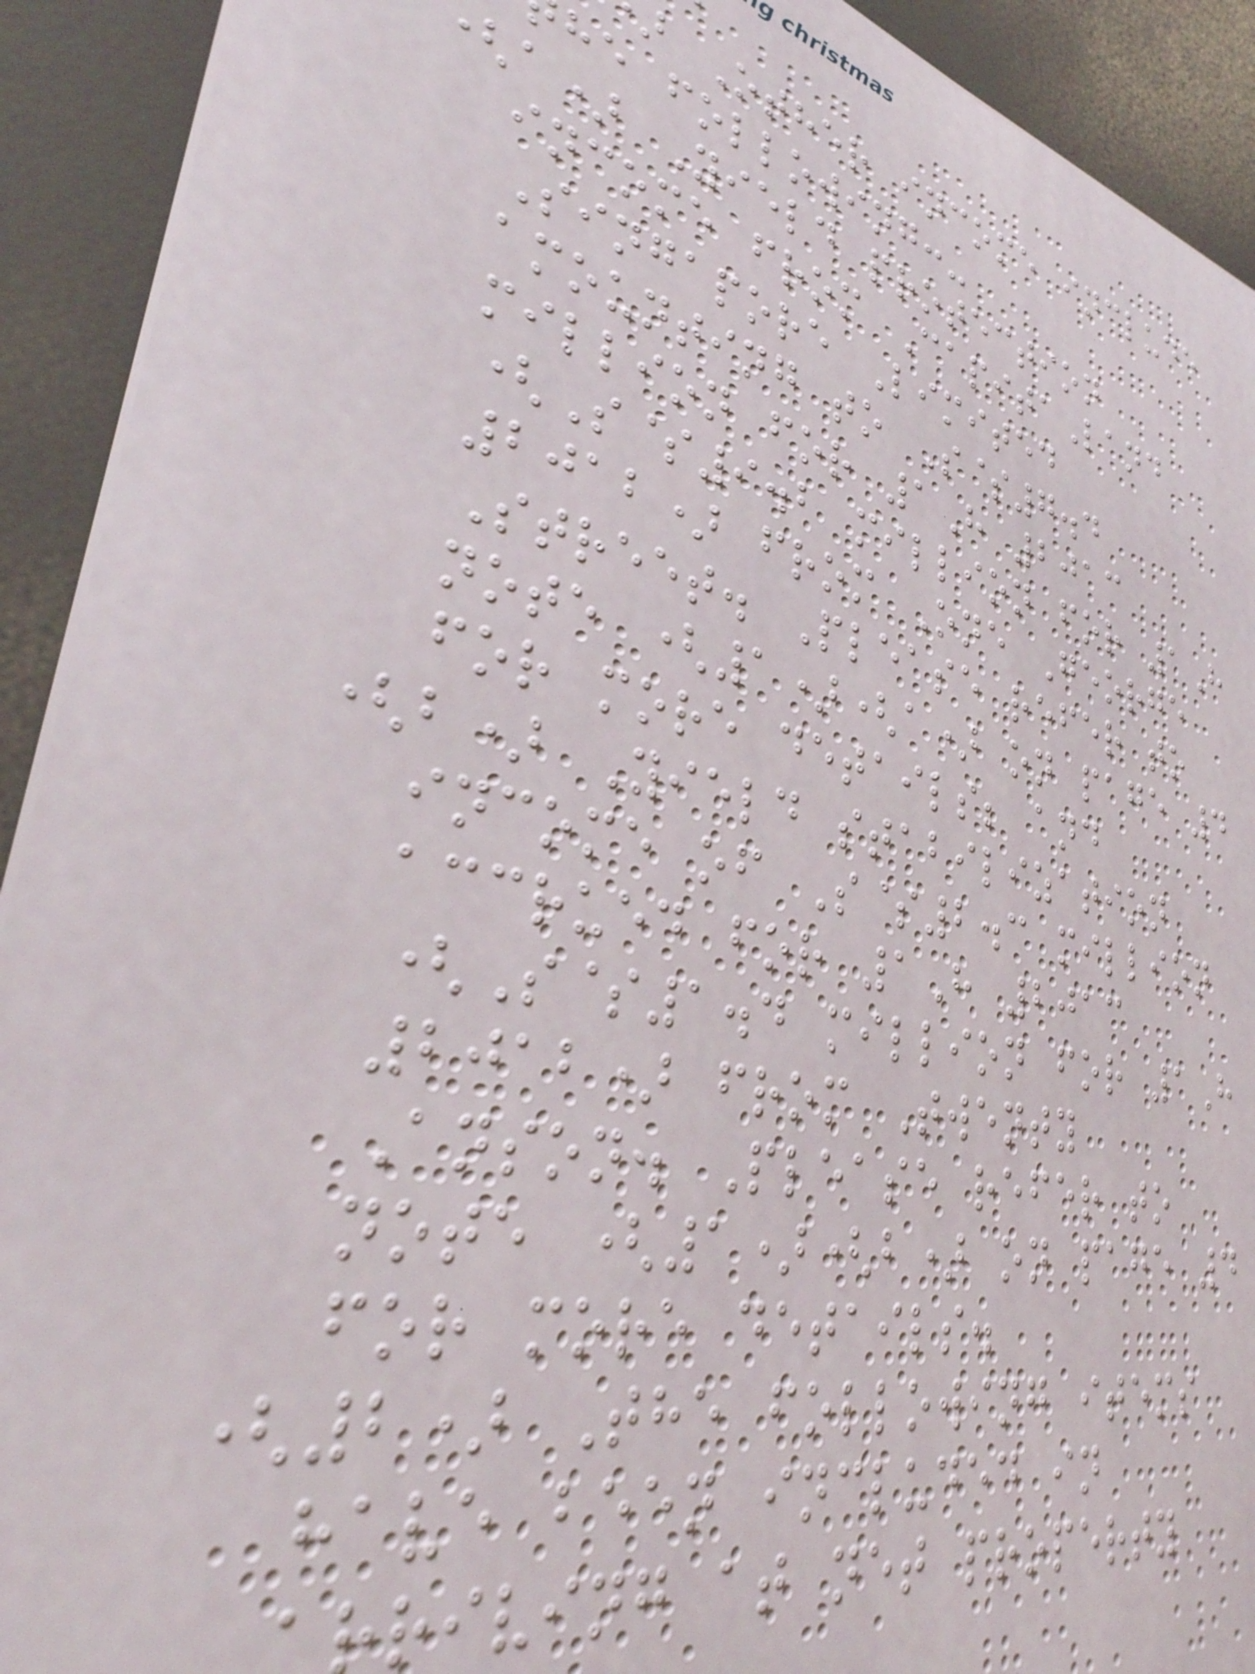Other income include
he following:-
a) Yield protection
income from CapitaLand
Singapore Limited
amounting to S$7.4
million for 1H 2013
(S$9.2 million for 1H
2012) from One George
Street. Please refer to
note (1)(a) on page 4
for more details; and
(b) Yield stabilization
income of S$2.3 million
accrued for 1H 2013
(S$1.4 million for 1H
2012) from Twenty
Anson. Please refer to
note (1)(b) on page 4
for more details.
(2) The following items
have been included in
riving at net property
